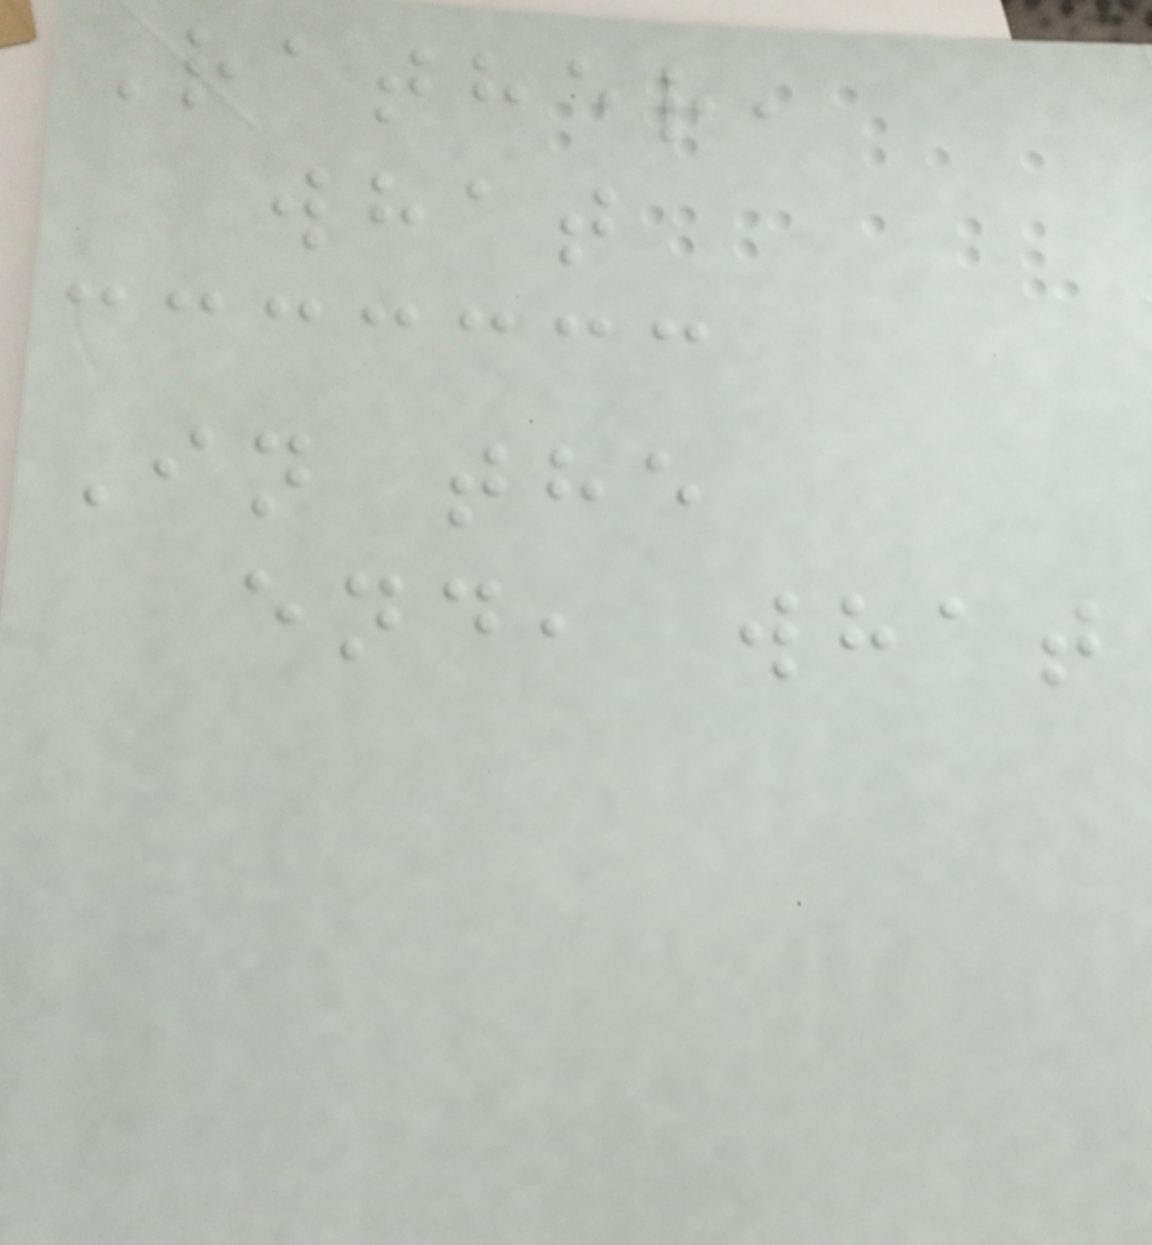Rather,
what
In the
end, what
